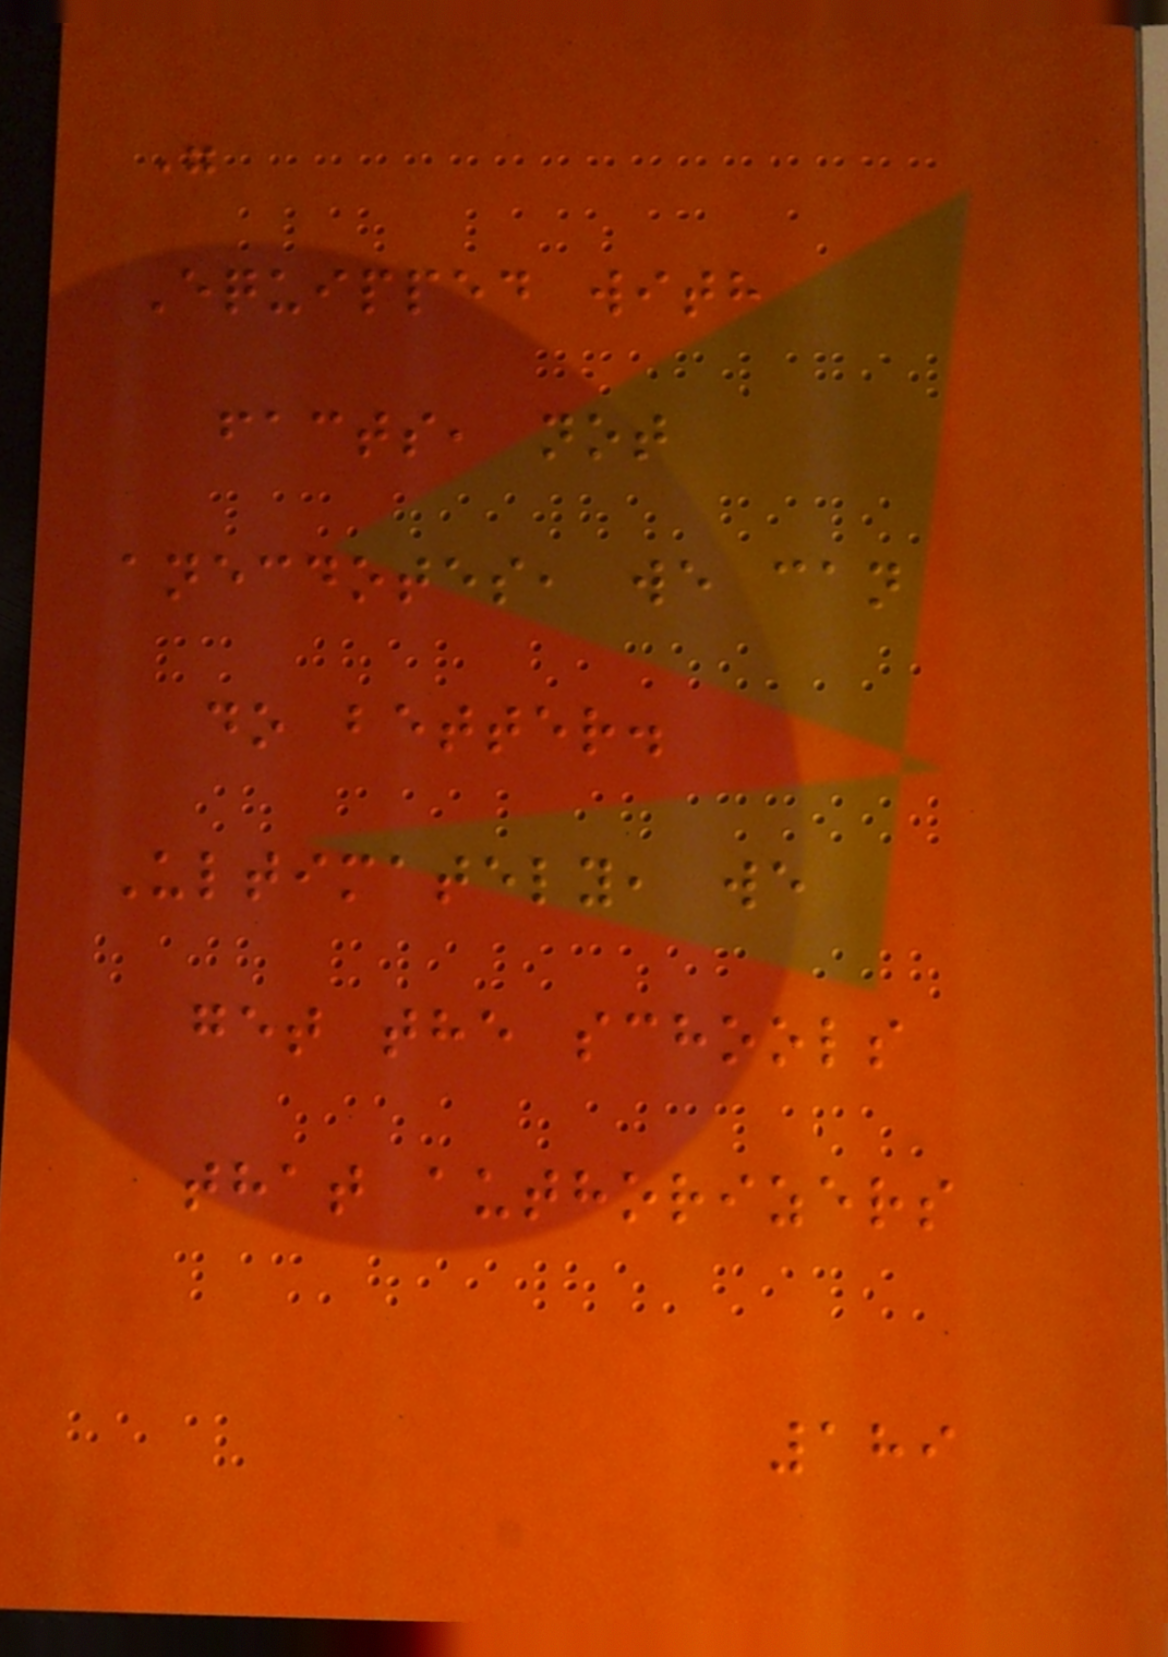"
Equipped with
facts, not
anecdotes, we can
do better.
Ultimately, we
get the schools
that authorizers
189
